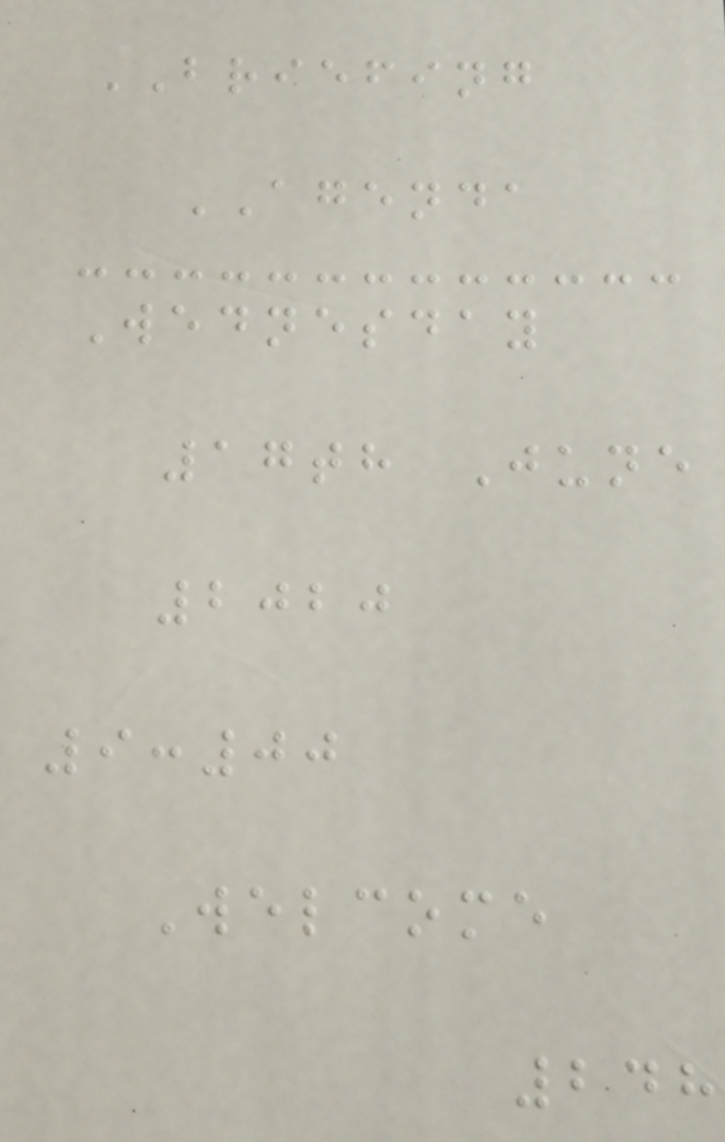BRIEFING
AGENDA
Wednesday
17th June
2020
9:00
Welcome
248
